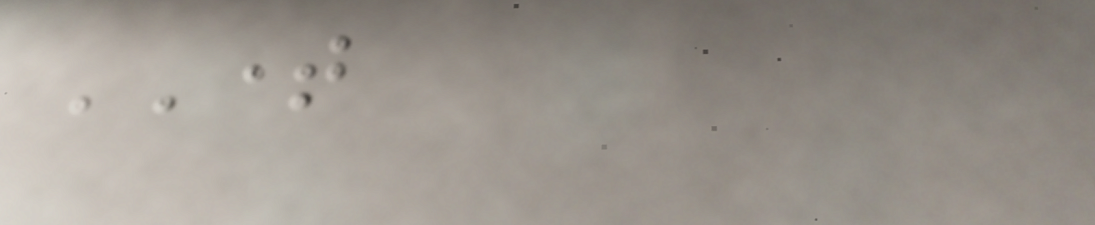TIME
